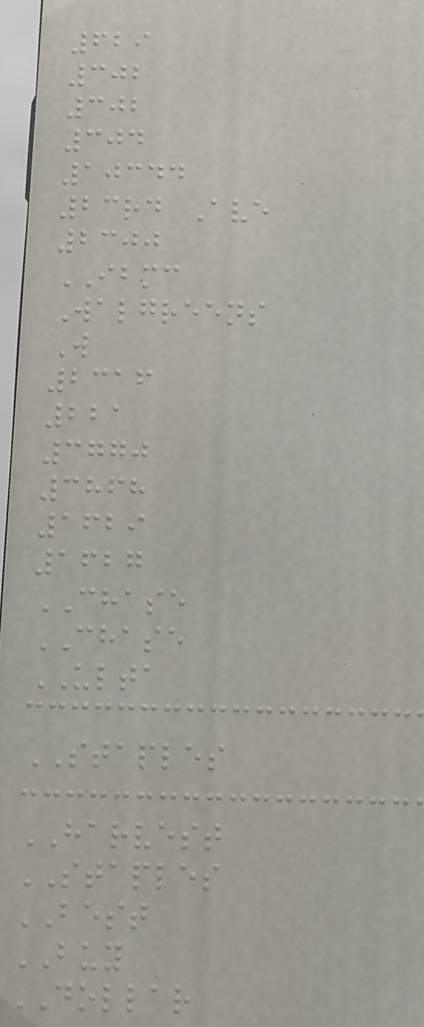629
302
302
304
10344
23rd Ave
2300
IBMC
Walgreens
W
2316
221
3770
3868
1629
1627
CHASE
CHASE
ULTA
STAPLES
HARVEST
STAPLES
BEST
BUY
DOLLAR
